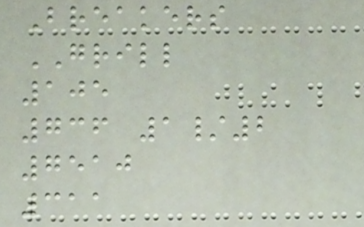Breakers
GRILL
105
736 1/2
7510
311
